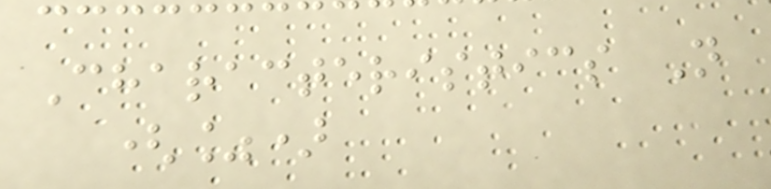Characteristics N
(%)
